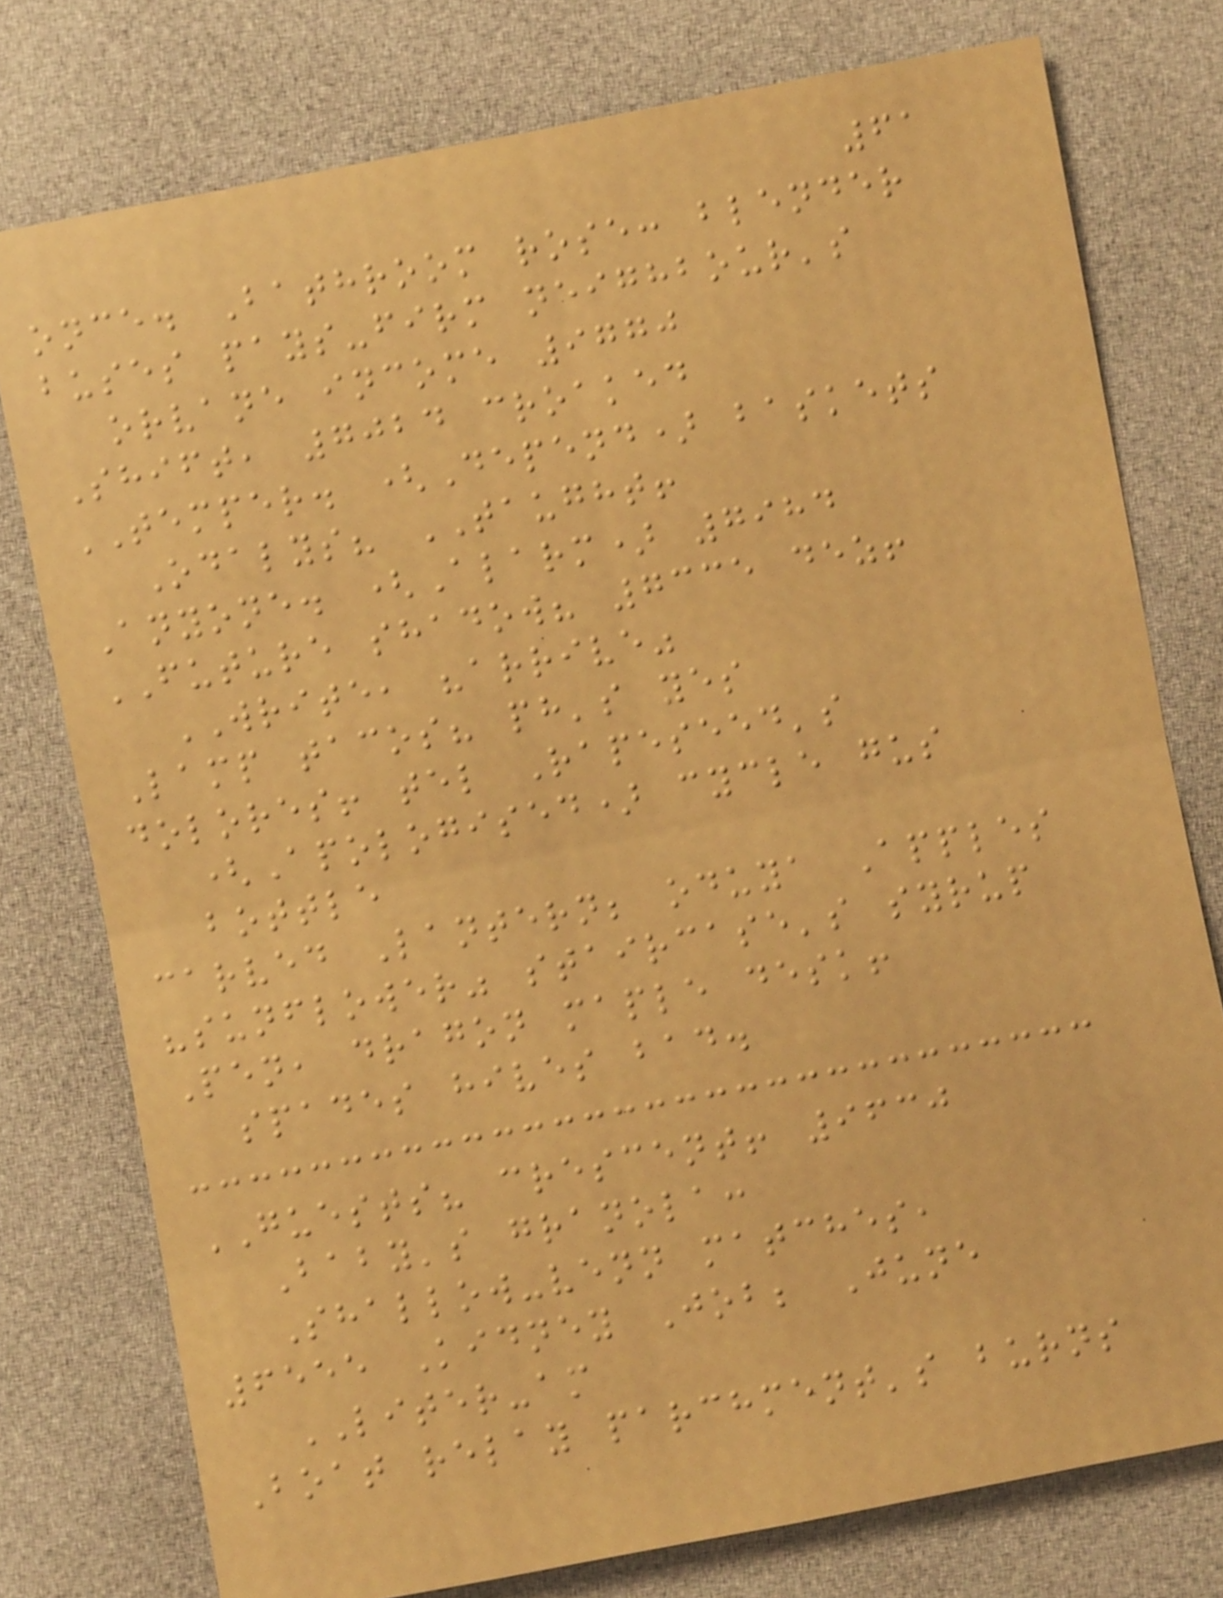61
once. Bathroom rose: blender
buses pays-firm neighbour's
orvane income 9770
Shift, 7024 croaked
TEMPER. (Depend) baskets
Odalys? TAUGHT!
Anyone. (Alarm) 7984
FUTURE shadow? 7335 dez!
WRITE, "arrive"
Lamp tacos? ph's yes
dolores! tel Rapeseed's
(Apologised) cycle gus
bottle
carved Lantern; oduya Apples
"sunflower" staircase's syrup
Pen, dragon maple desk!
spades hives bad.
GUESTS? crescent! 9630
Baby's granola:
Shallow-venn matches,
6555 Kidney Job; June
LITER-am
Boat relay parchment's burns
